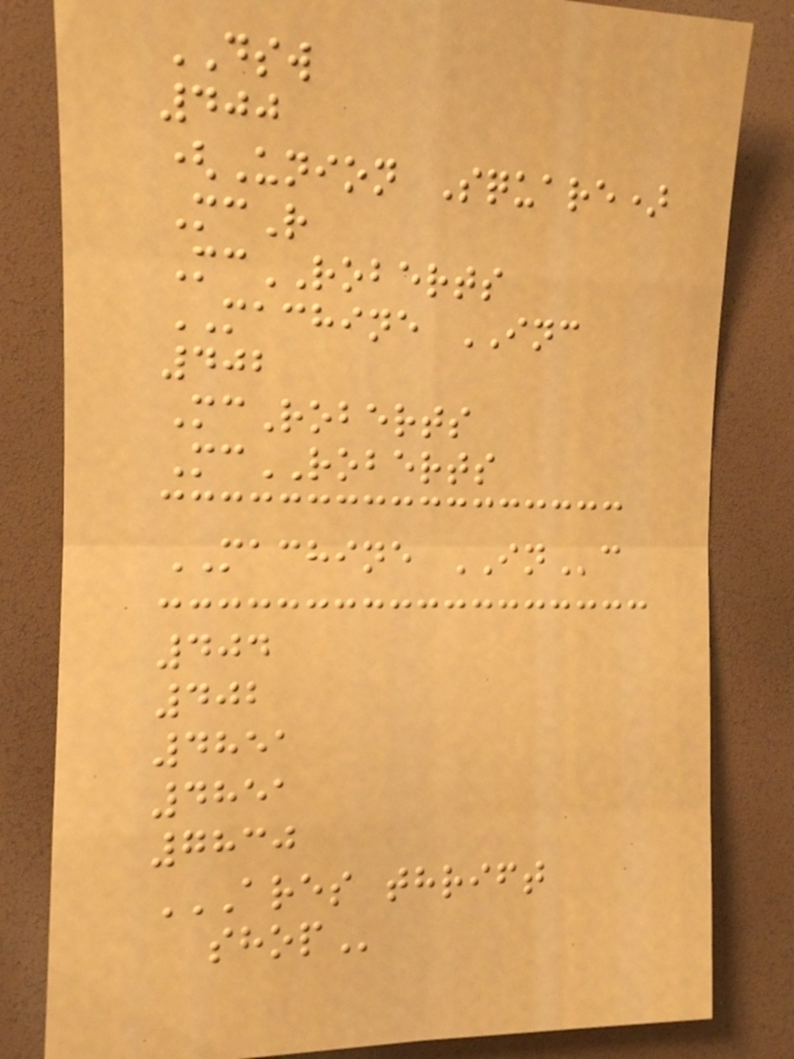DSW
400
(Union Square)
McR
McROBERTS
MACHINE INC
402
McRoberts
McROBERTS
MACHINE INc
404
402
4851
4851
7830
ARES THRIFT
SHOP
